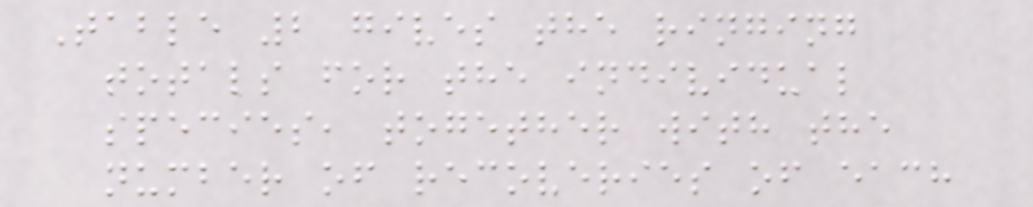Table 2 gives the ringing
totals for the individual
species, together with the
number of recoveries of each
